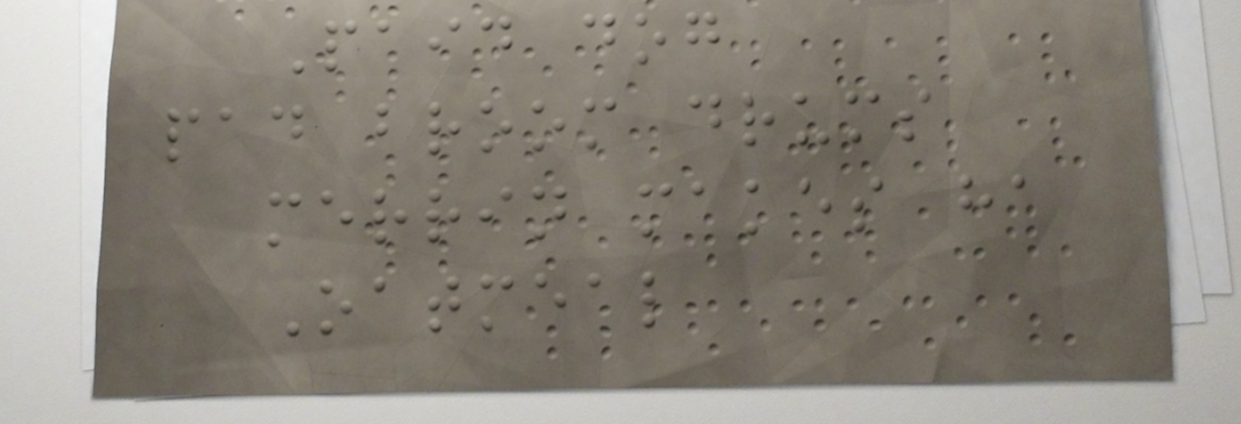Paid dog
pad broom drums
merrin makes ha
Oatmeal
